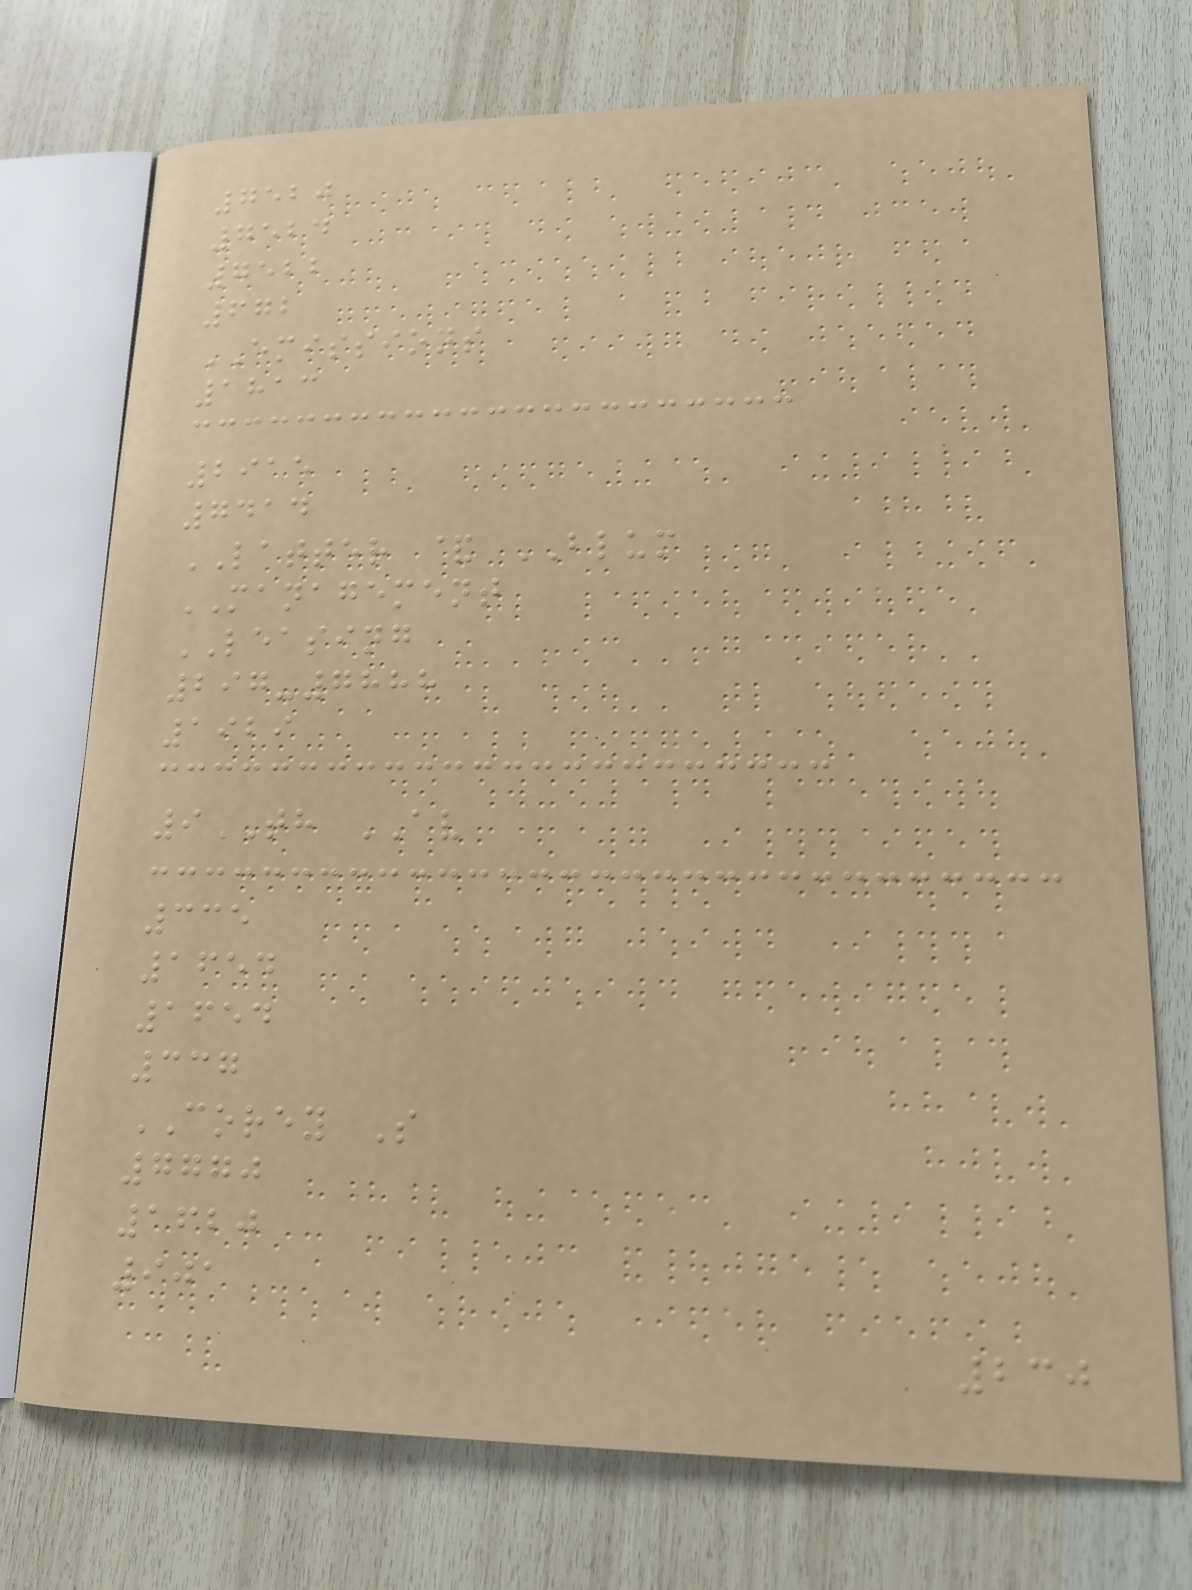7520
7524
7522
672
EMISSIONS
1813
2915
7414
LATTER & BLUM
MANAGEMENT
LEASING
297-7888
1929
9TH AV
335
1654
1654
337
COREY S
7770
1620
901
230
